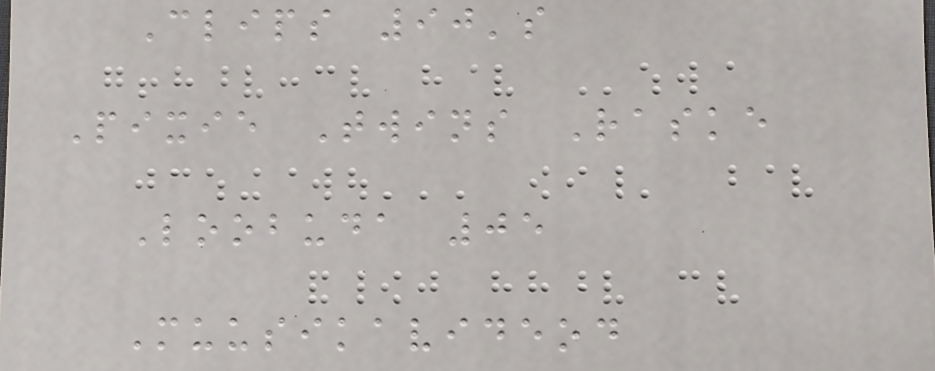Clips 90's
Pixie Twins Raske
Loobuda 05
Muusikavideod
